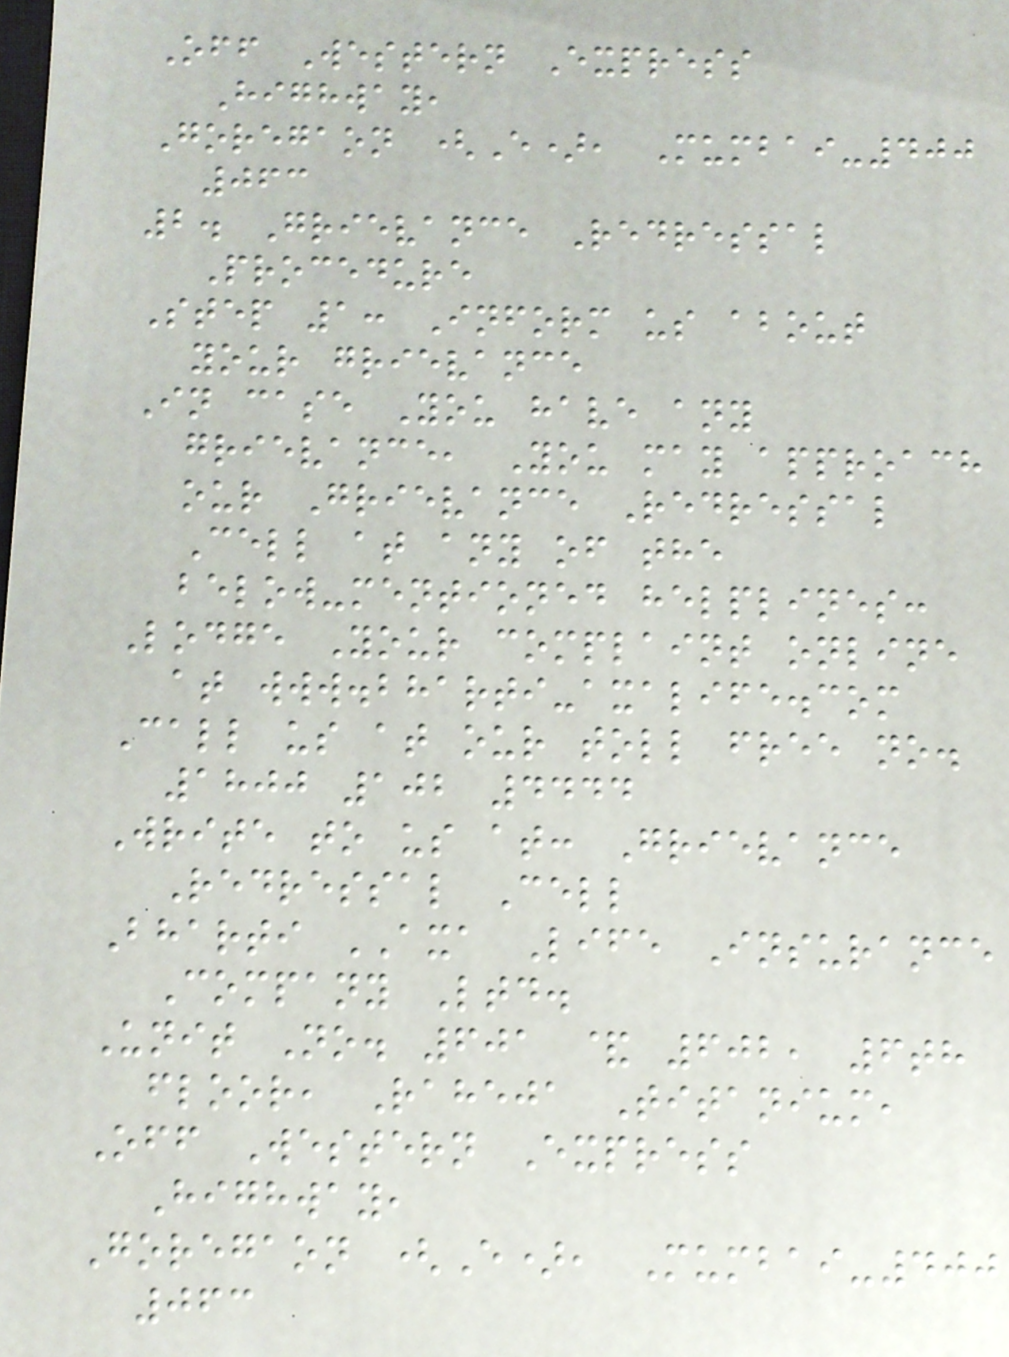Off Western Express
Highway,
Goregaon (E), Mumbai-400
063
2. Grievance Redressal
Procedure
Step 1: Inform us about
your grievance
In case You have any
grievance, You may approach
our Grievance Redressal
Cell at any of the
below-mentioned helplines:
Lodge Your complaint online
at www.bharti-axalife.com
Call us at our toll free no.
1800 102 4444
Write to us at: Grievance
Redressal Cell
Bharti AXA Life Insurance
Company Ltd.
Unit No. 601 & 602, 6th
floor, Raheja Titanium,
Off Western Express
Highway,
Goregaon (E), Mumbai-400
063
